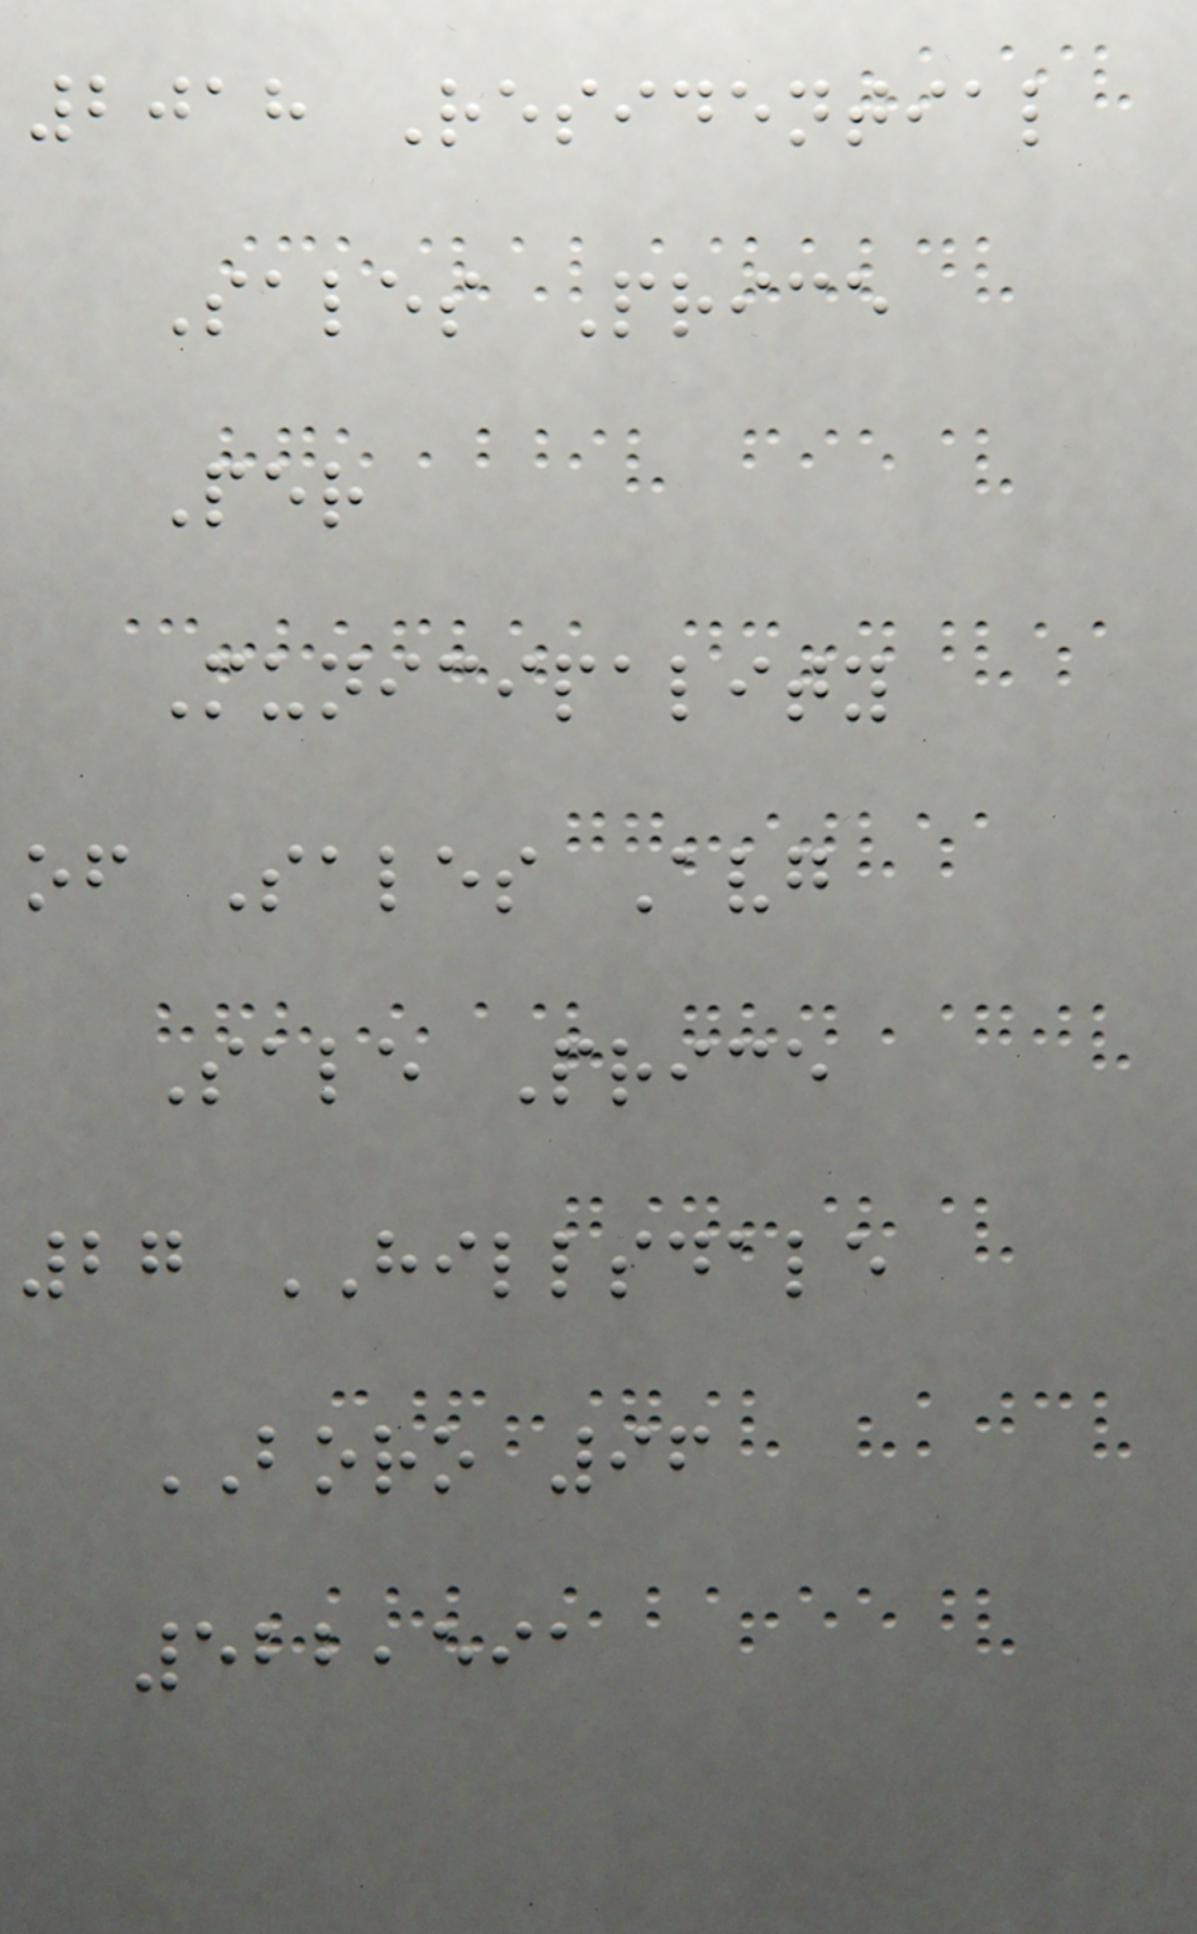2018 Residential
Sales Price
Per
Municipality
of Sales Avg
Sale Price
27 HILLSDALE
BORO 96
522,591
